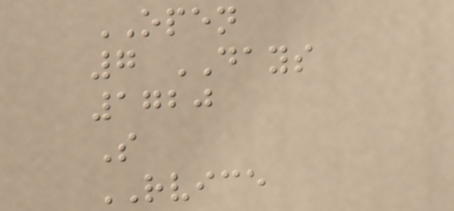OPEN
7 DAYS
1720
S
RVICE
